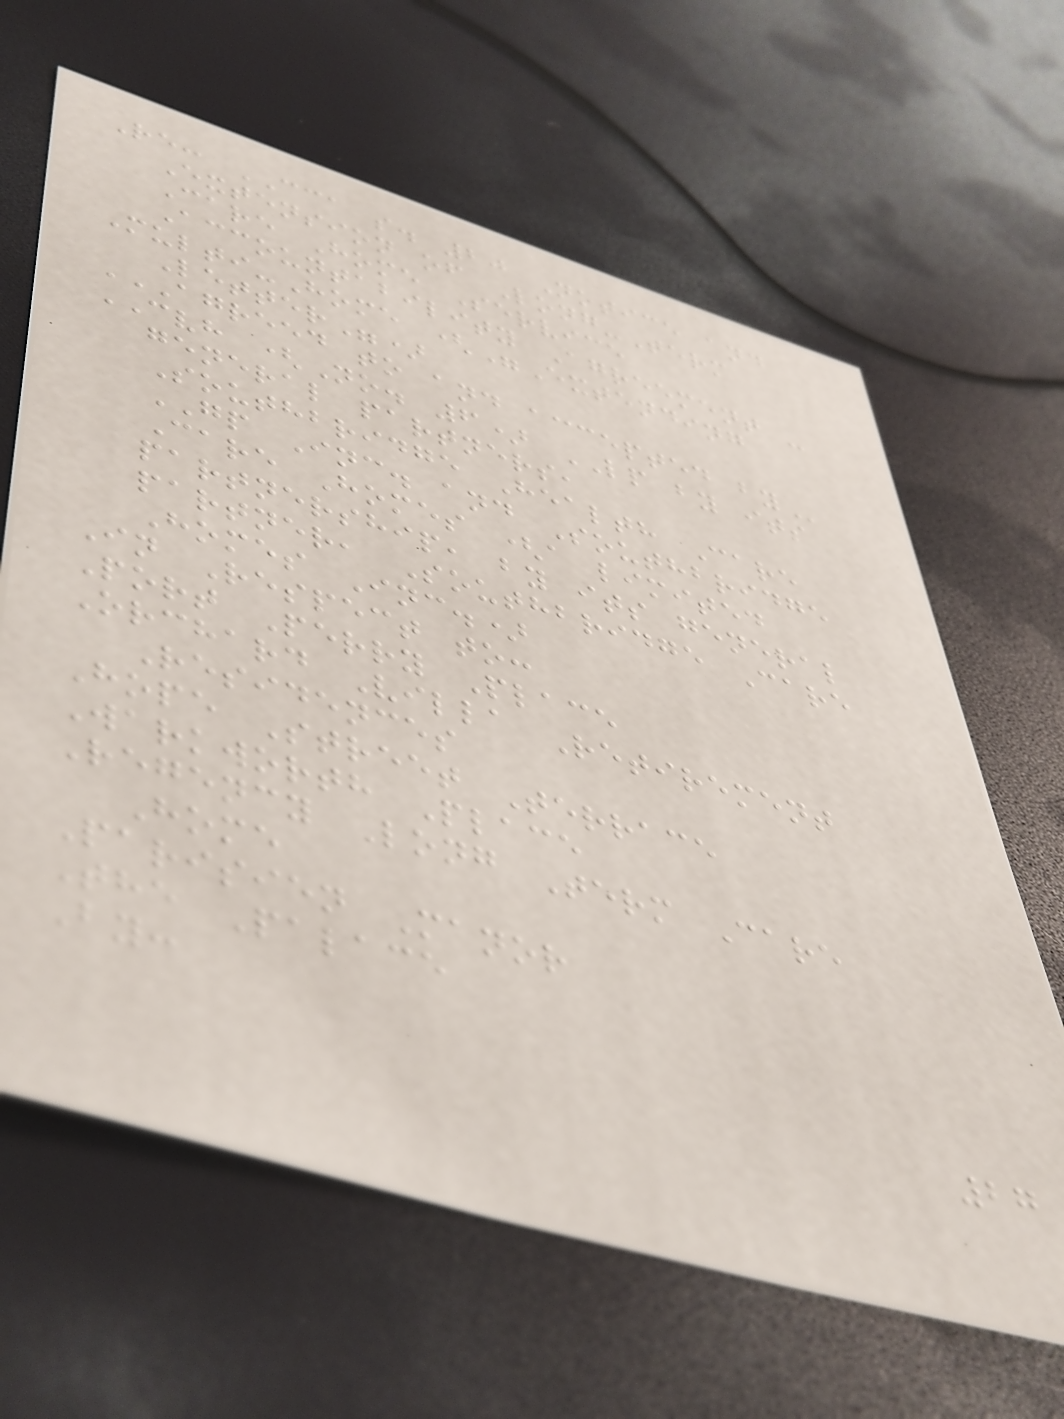Re: CCA s. 20 Notice and
Extension of Long-Term
Care Home Service
Accountability Agreement -
Multi-Home ("Extending
Letter")
AGREED TO AND ACCEPTED BY
CVH (No. 6) LP by its
general partners,
Southbridge Health Care
GP Inc. and Southbridge
Care Homes (a limited
partnership, by its general
partner, Southbridge Care
Homes Inc.)
In Respect to:
Port Perry Place
Orchard Villa Retirement
Residences
Hope Street Terrace
Warkworth Place
Regency Long Term Care
Home
Parisien Manor
The Palace
By:
27
